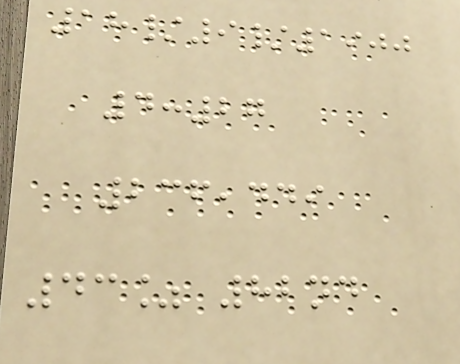18/9/1900
4:27
236,449
43% 82nd
